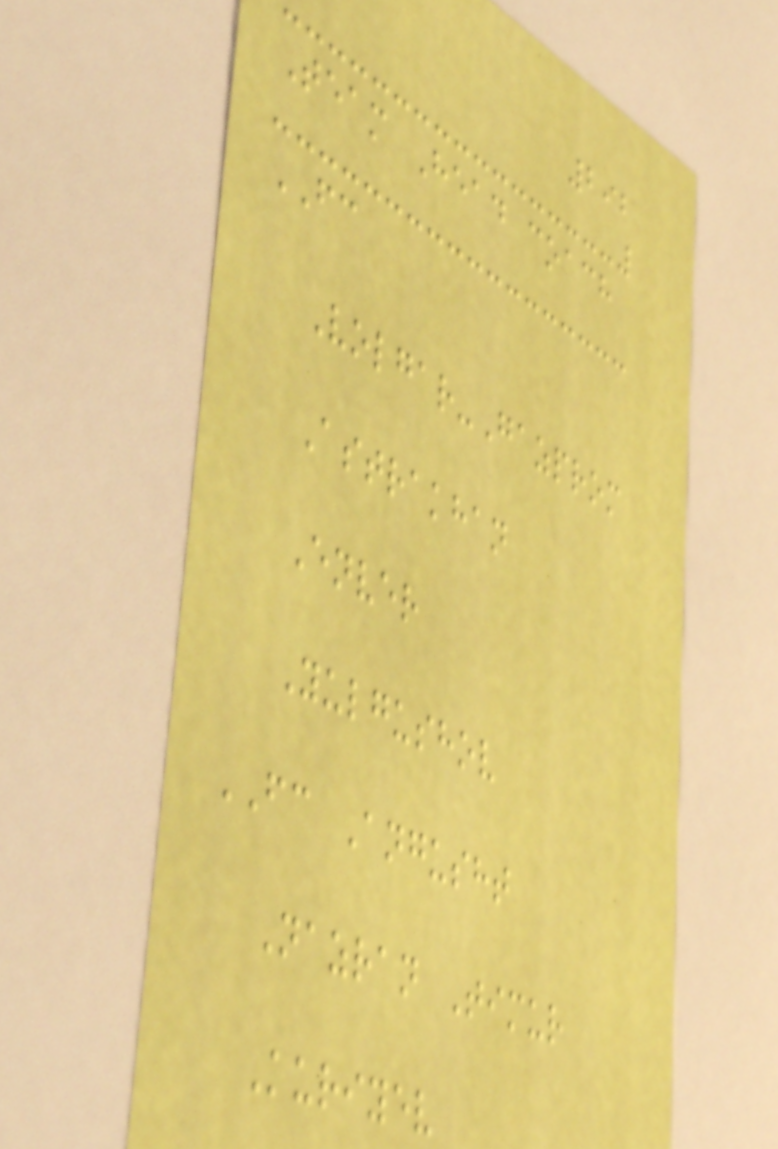292
Team Head coach
FC
Volgar-Gazprom
Astrakhan
Enver
Yulgushov
FC Angusht
Nazran Timur
Kuriyev
